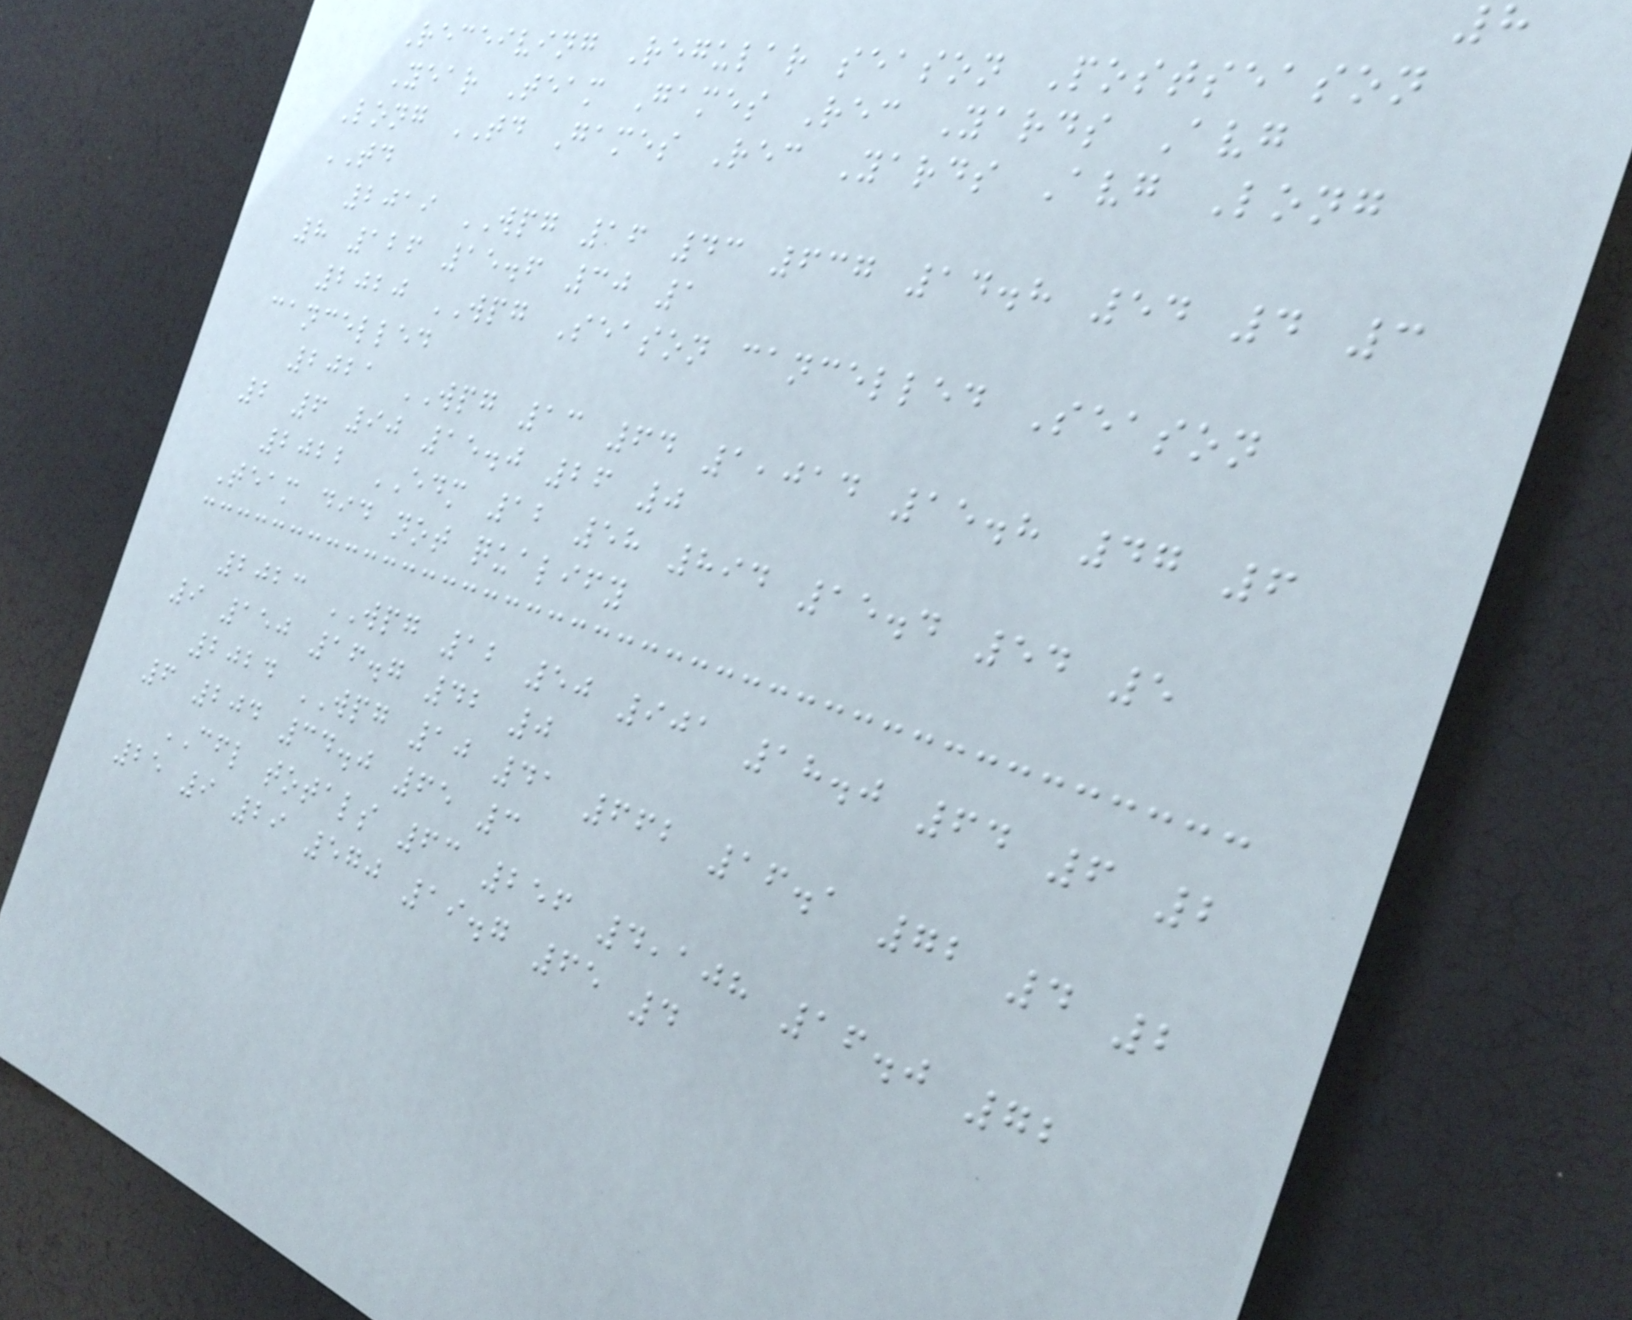8
Receiving Regular season Postseason
Year Team Games Rec Yards Avg
Long TD Games Rec Yards Avg Long
TD
2019 WPG 16 43 637 14.8 54 4 3
8 126 15.6 30 1
2020 WPG Season cancelled Season
cancelled
2021 WPG 13 64 1,014 15.8 47 6
2 6 90 15.0 26 0
2022 EDM 12 58 894 15.4 54 5
Team did not qualify
2023 WPG 12 50 901 18.0 64 6 2
9 150 16.7 42 0
2024 WPG 10 41 662 16.1 72 4 2
6 204 34.0 65 3
CFL totals 63 256 4,108 16.0 72
25 9 29 570 19.7 65 4
